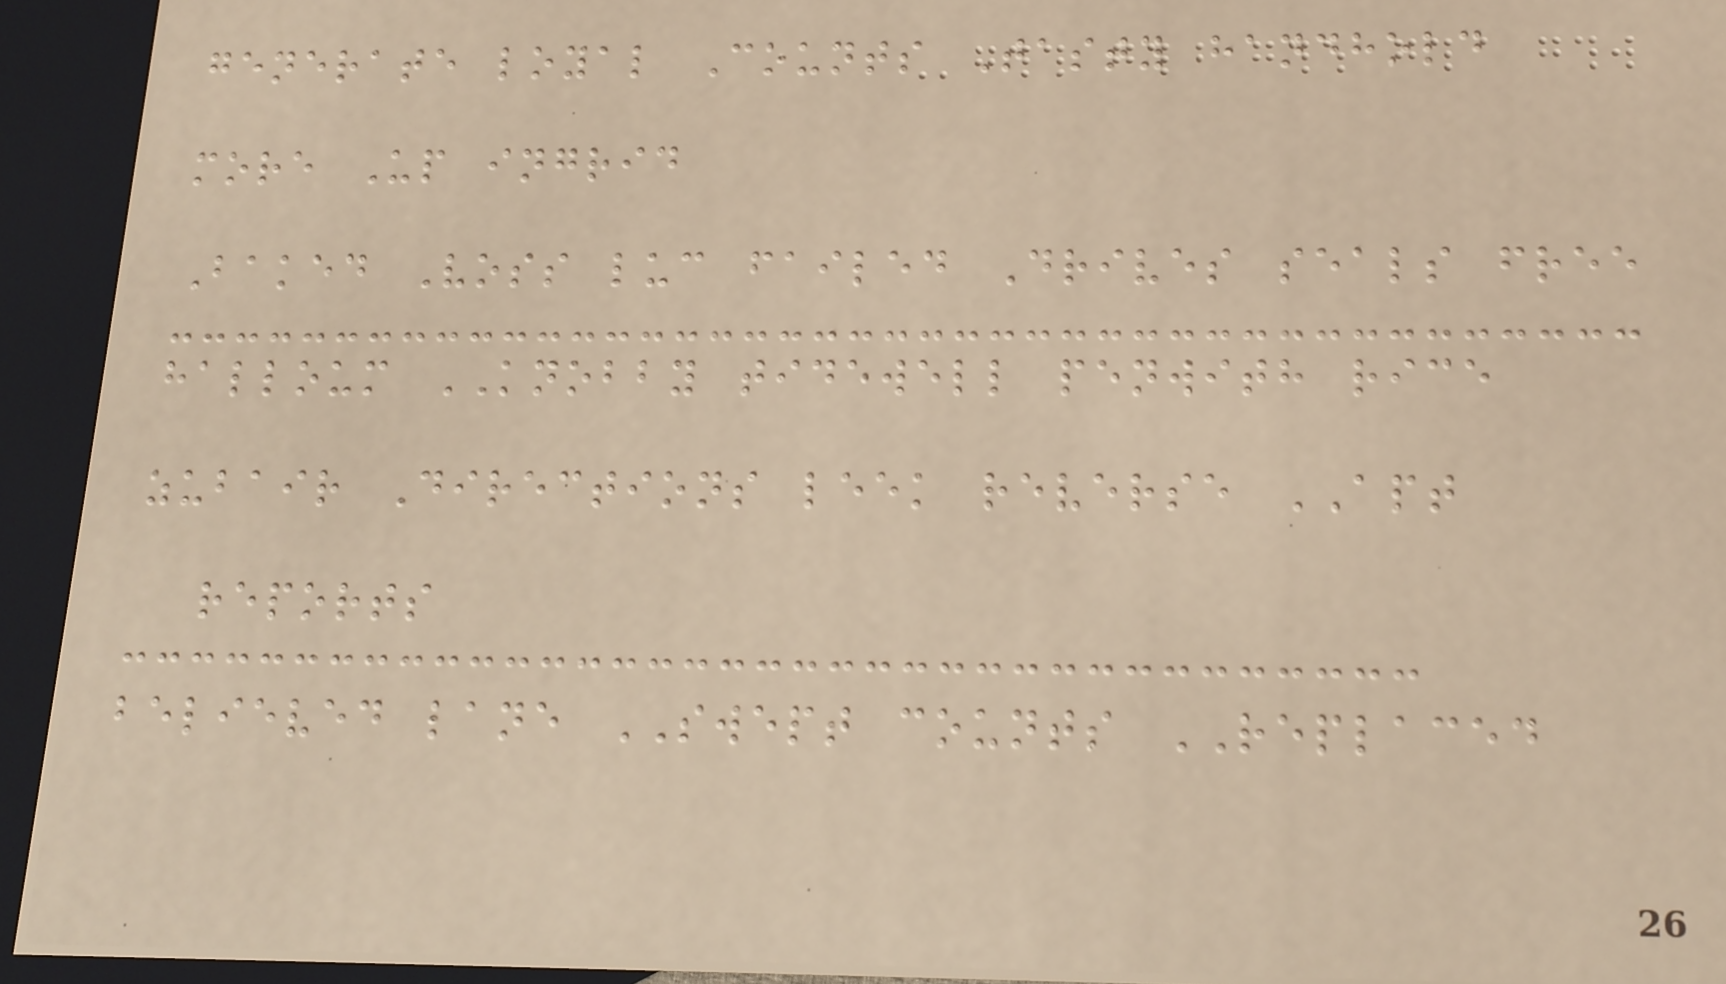generate loyal Counts Tasty handhold
more Up ingrid
Baked Voss luc failed Drives seals free
halloum KNOBBY tidewell penwith rice
zubair Directions leek reverse APT
reports
believed lane SWEPT counts REPLACED
